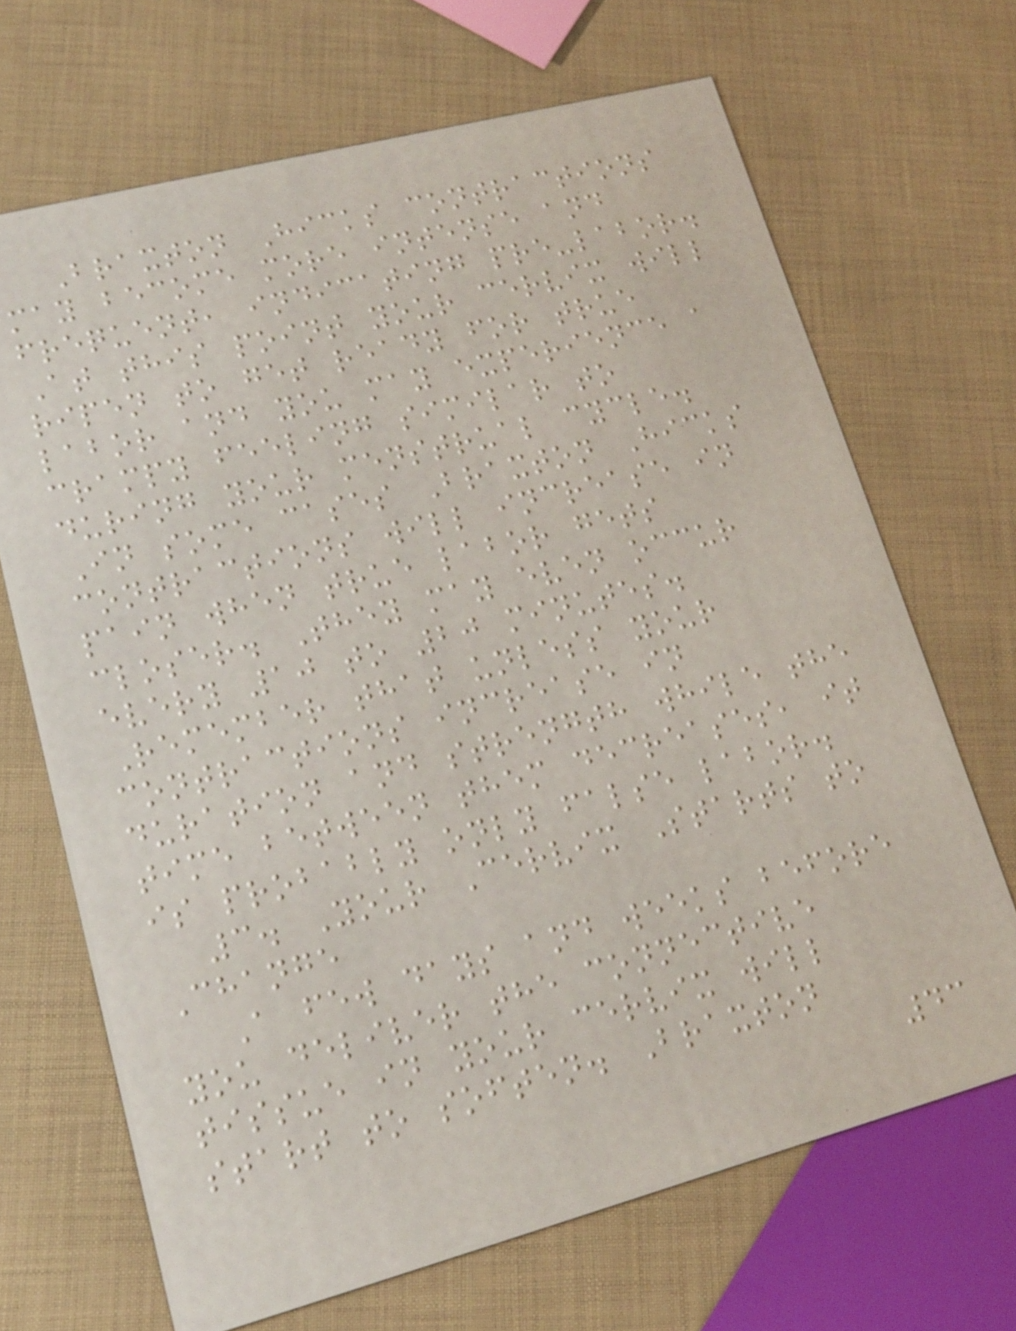Braxton Hicks contractions
may become more intense and
frequent, indicating pre-labor.
At this point your cervix will
ripen to get ready for true
labor and you may experience a
crampy feeling similar to
during your menstrual cycle.
In some cases Braxton Hicks
contractions will increase in
pain when true labor gets
closer. They may even occur
every 10 to 20 minutes.
Remember that unless your
contractions increase in
duration and strength while the
time between them decreases, it
is probably only false labor.
3. Your Cervix Starts to
Change
A few days and weeks before
you deliver the connective
tissue in your cervix will
start to soften. Braxton
43
